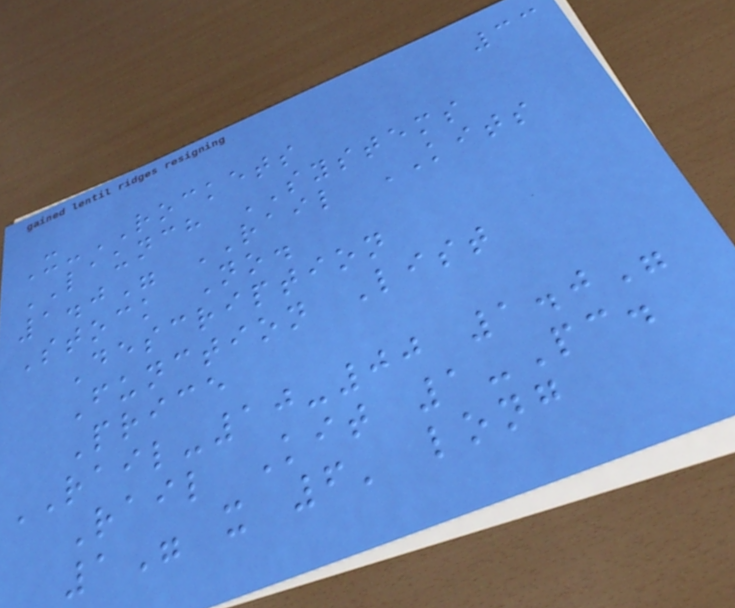33
X-ROCKETS
LAUNCH SYSTEMS
1.0" RAIL KITS
Stock No.
Description
Function List
Price
RAIL-10-00 1.0"
Rail Kit 1-Pc.
1" x 6' long
